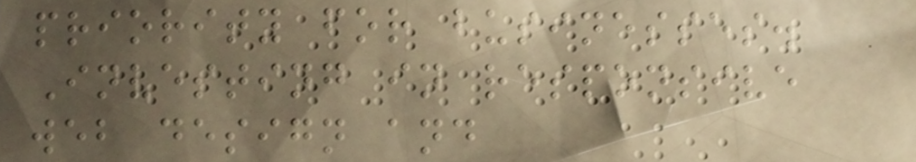priority for businesses.
Investing in responsive
web design and
